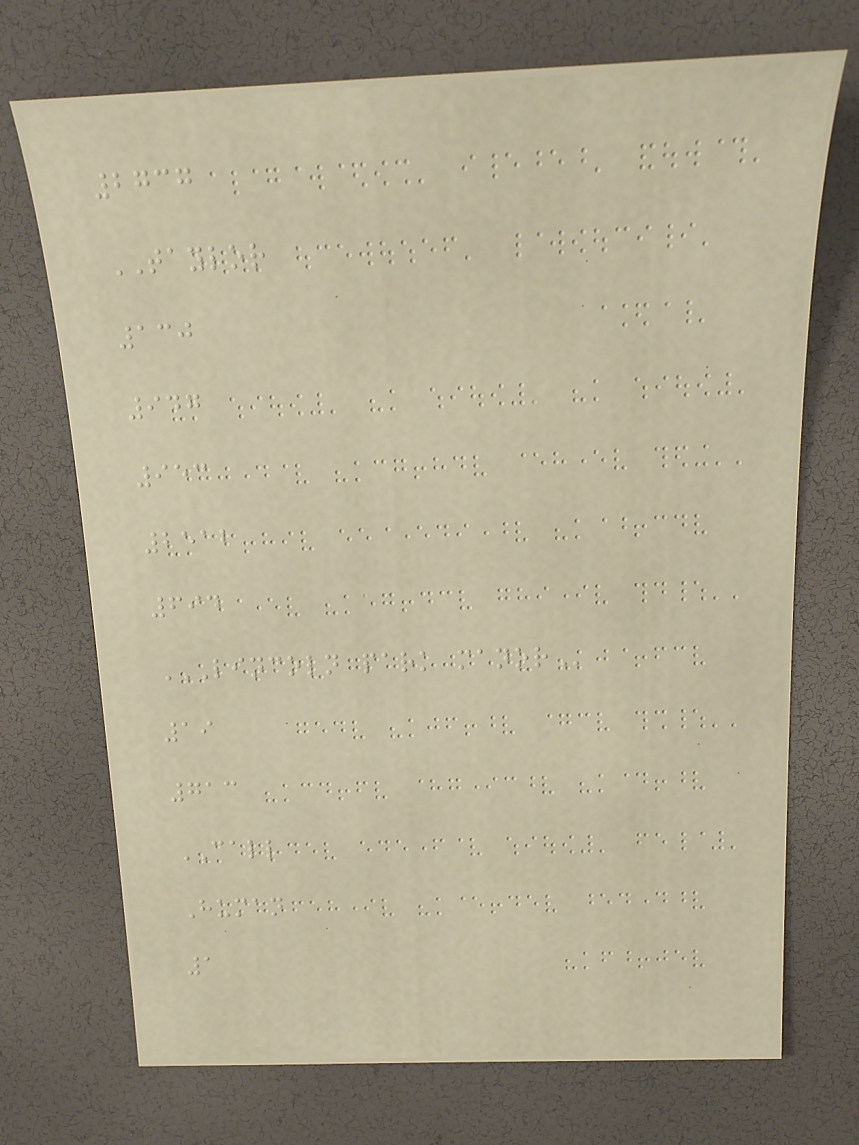2737
TAYLOR
130
947
953
2512
694
LINCOLN PARK MANOR
19
713
CALL
Human
1
